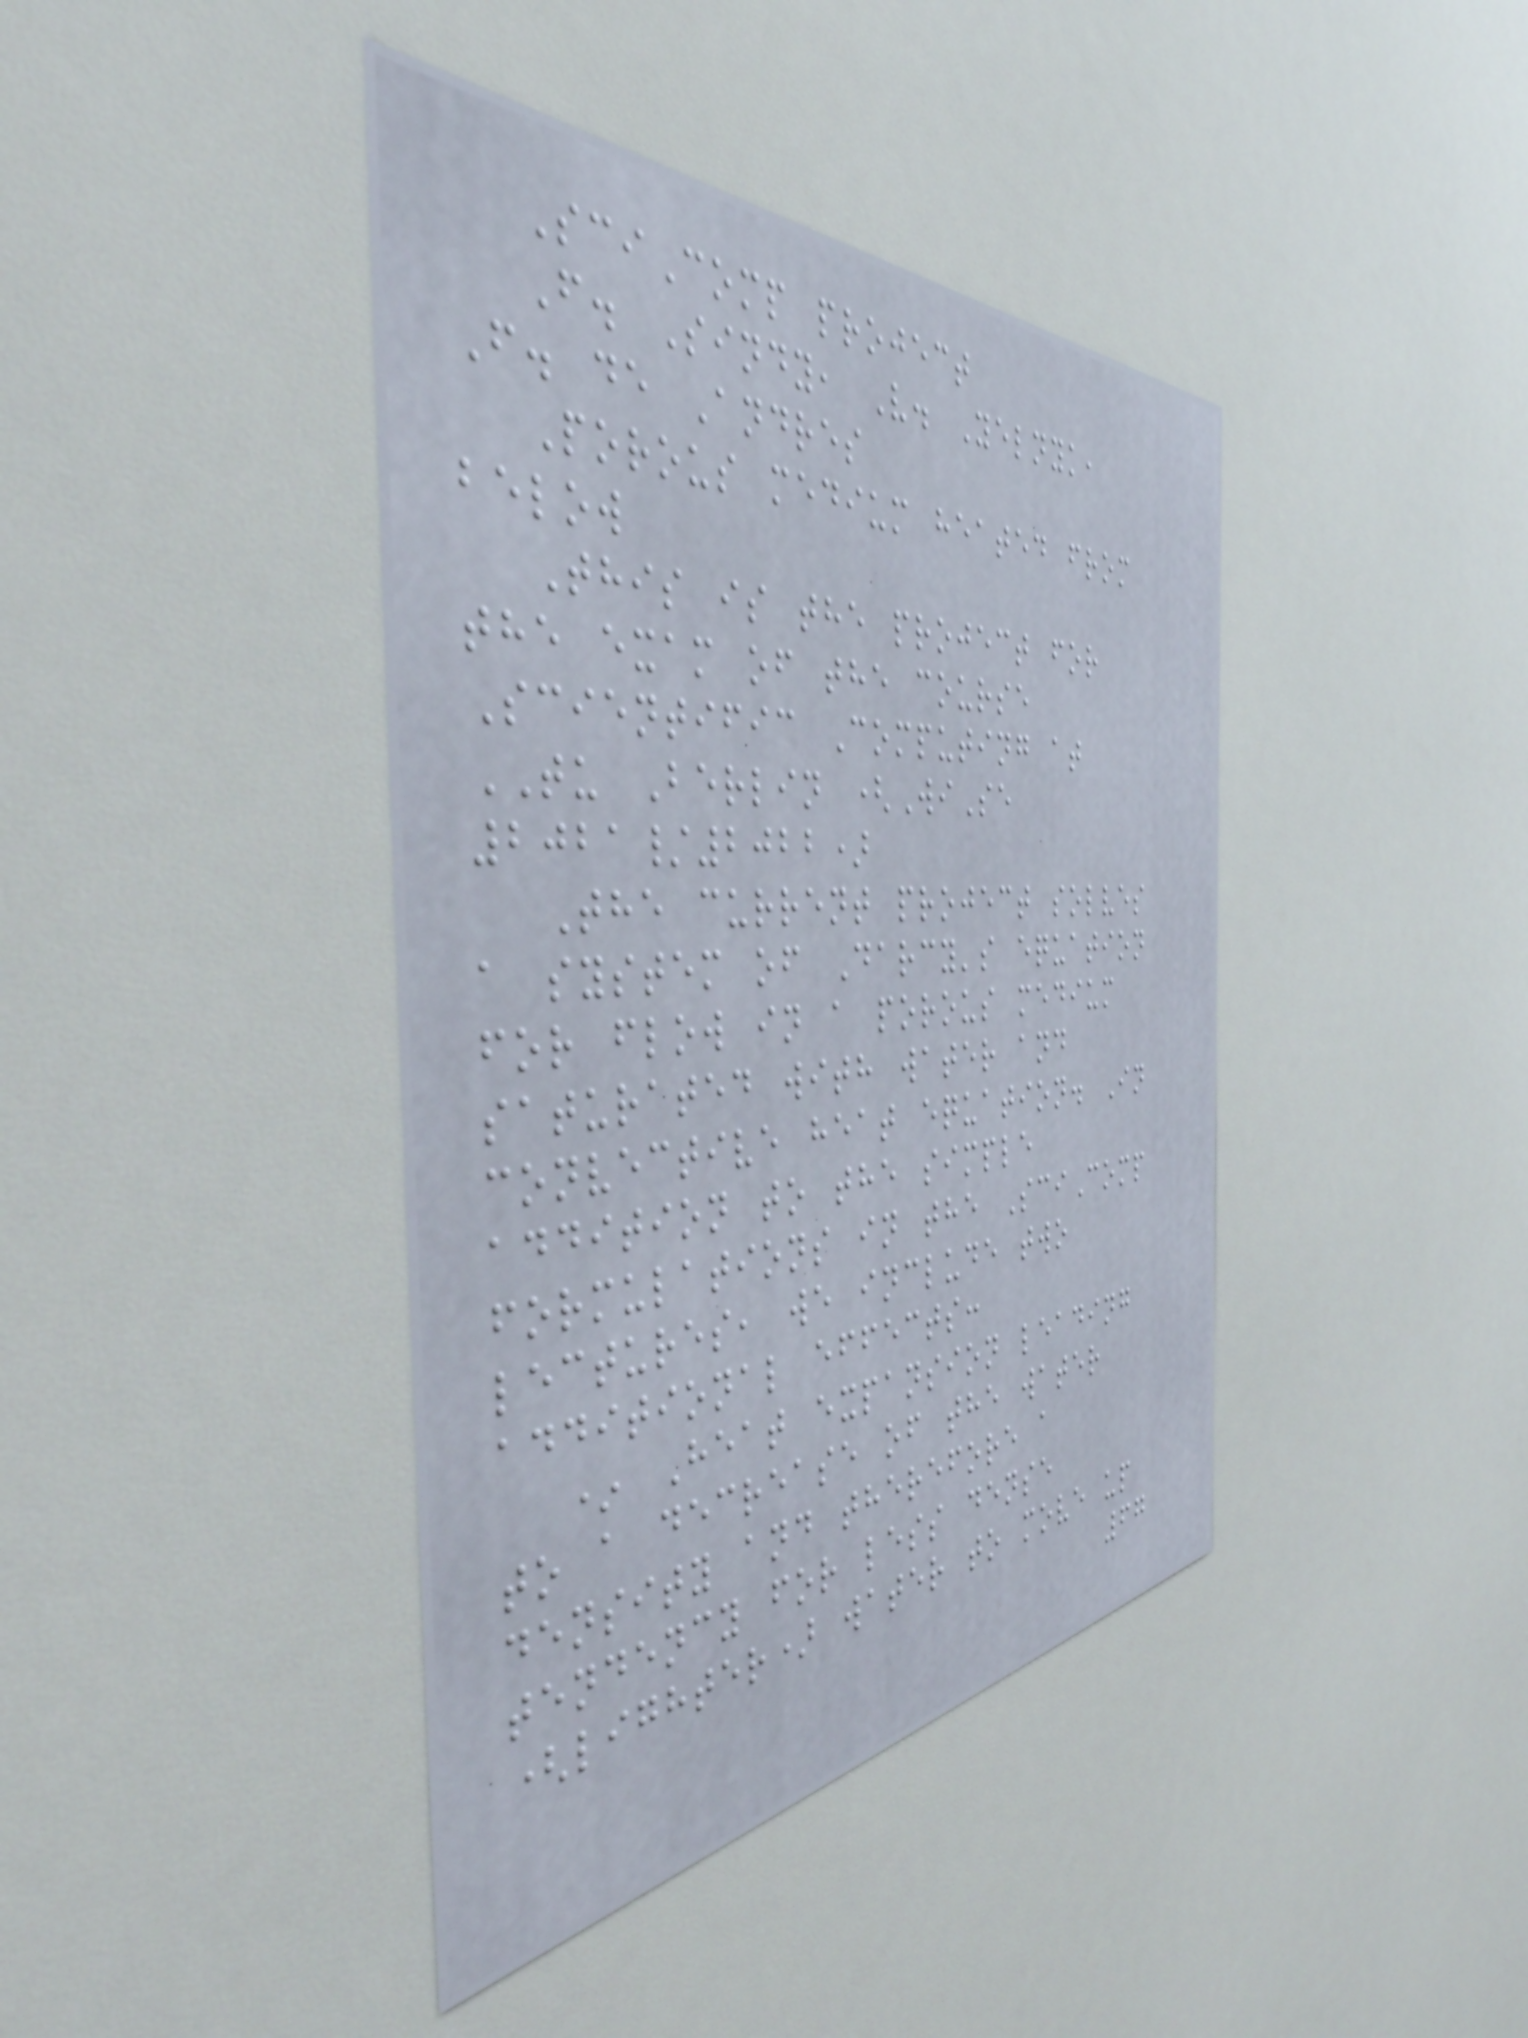SciComp project
F. Sindy, V. Yelnyk,
F. de Andres
Porous medium heated from
below
This is the project for
the exam of the course
Scientific Computing at
TU Berlin (WiSe
2021/2022)
The current project solves
a system of Darcy's equation
for flow in a porous medium
saturated with water and
convective heat equation. In
addition to the simple
formulations in the SciComp
lectures, we include two
additional effects:
* Heat expansion leading
to a decrease of the water
density and therefore a
tendency for less dense
(lighter) water to move up
67
